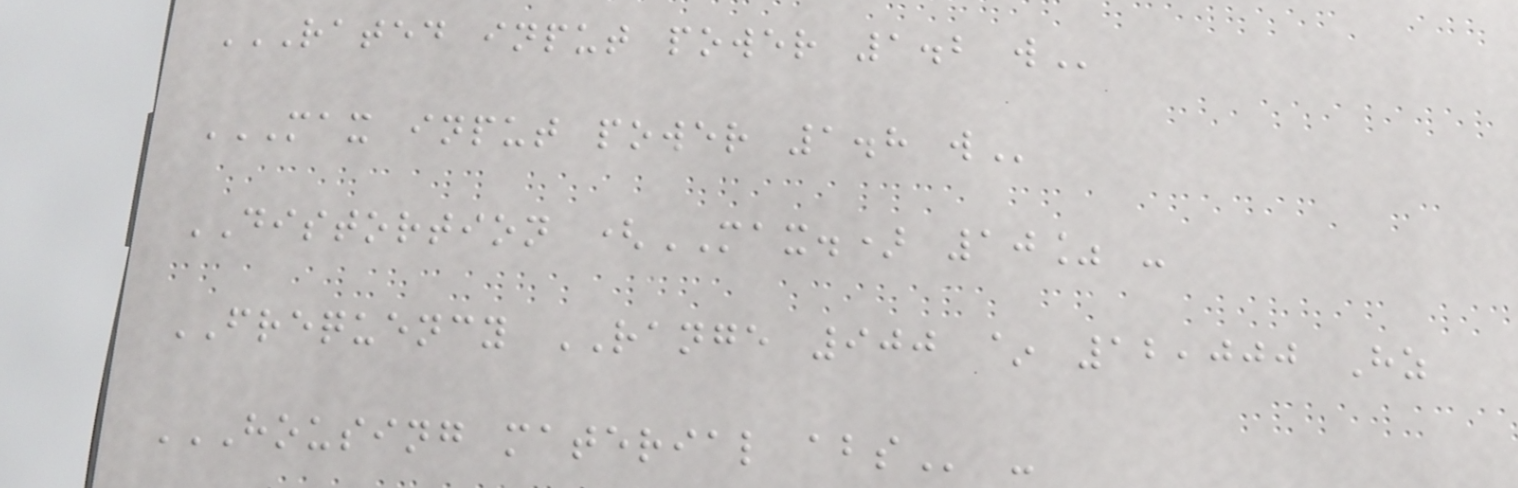RATED INPUT POWER 1.2 W
MAX INPUT POWER 1.8 W
DISTORTION (MAX.) 10% -
FREQUENCY RANGE 900 ~ 12,000 Hz
HOUSING MATERIAL ABS -
